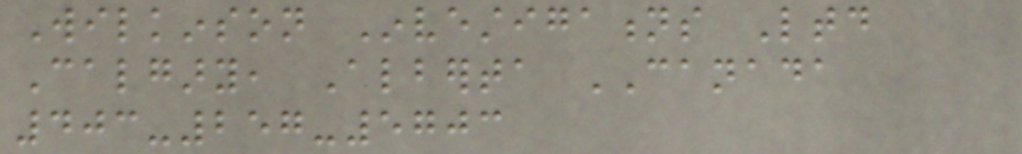Wilkinson Investigations Ltd
Calgary, Alberta CANADA
403-257-5703
